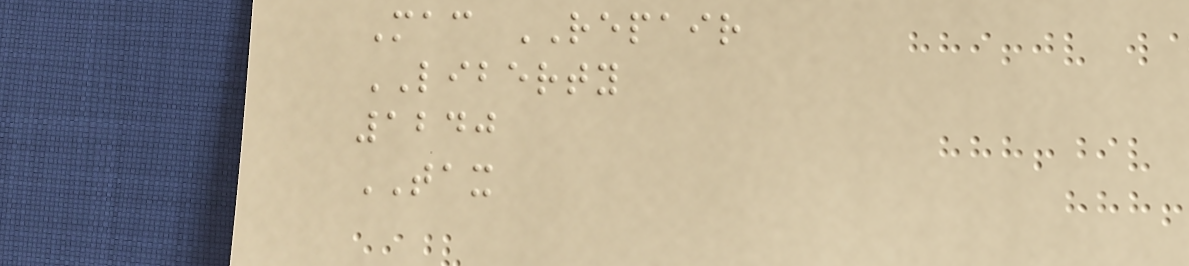Mac REPAIR
LIBERTY
1240
TAX
